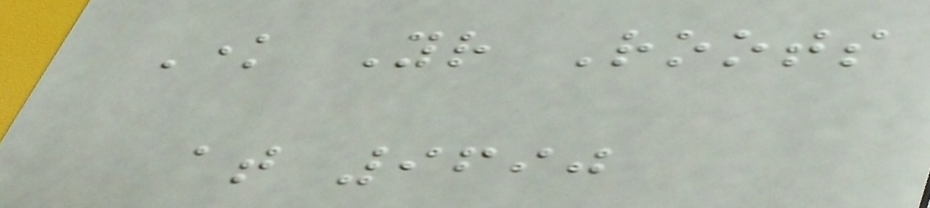Know Your Roots
at 9690
